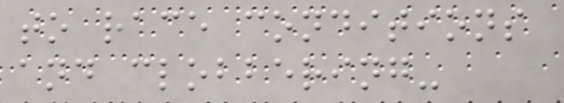to race conditions
and clobbering-
